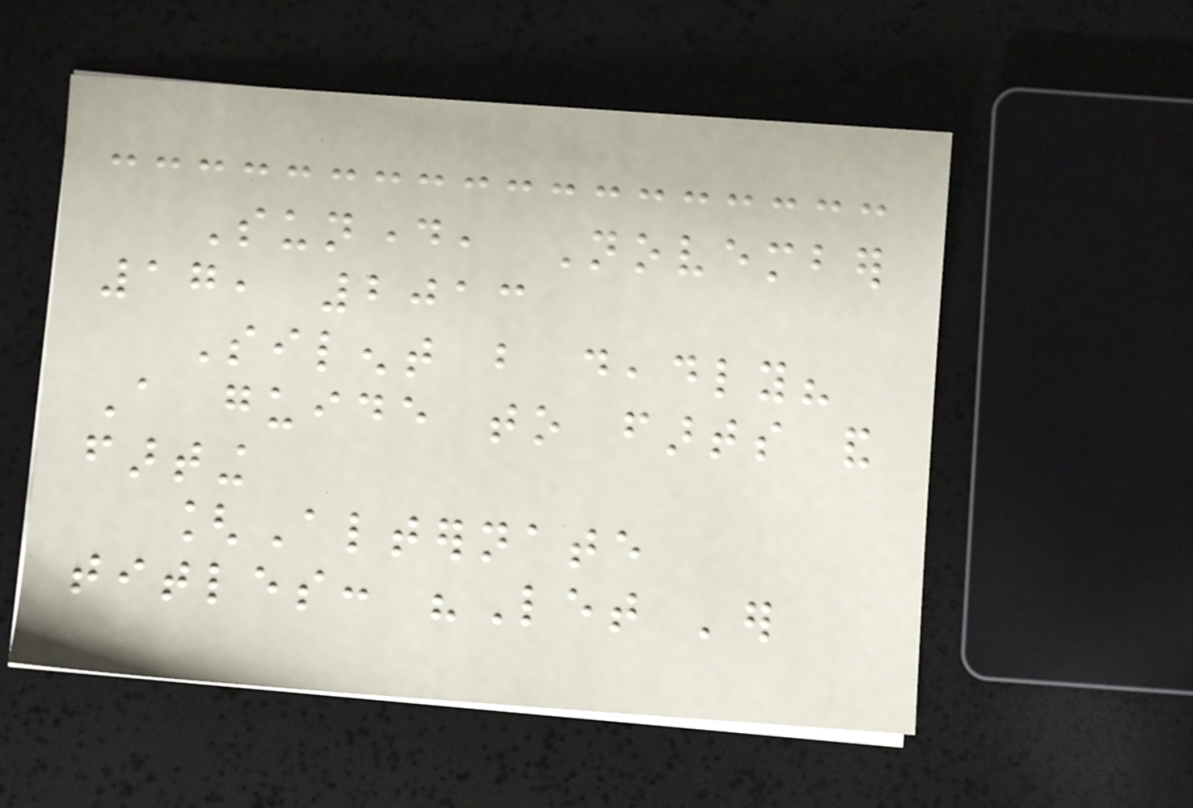Sunday, November
17, 2013
Silent but deadly?
A guide to farts and
farting
[Alternate
titles: "Let 'er
